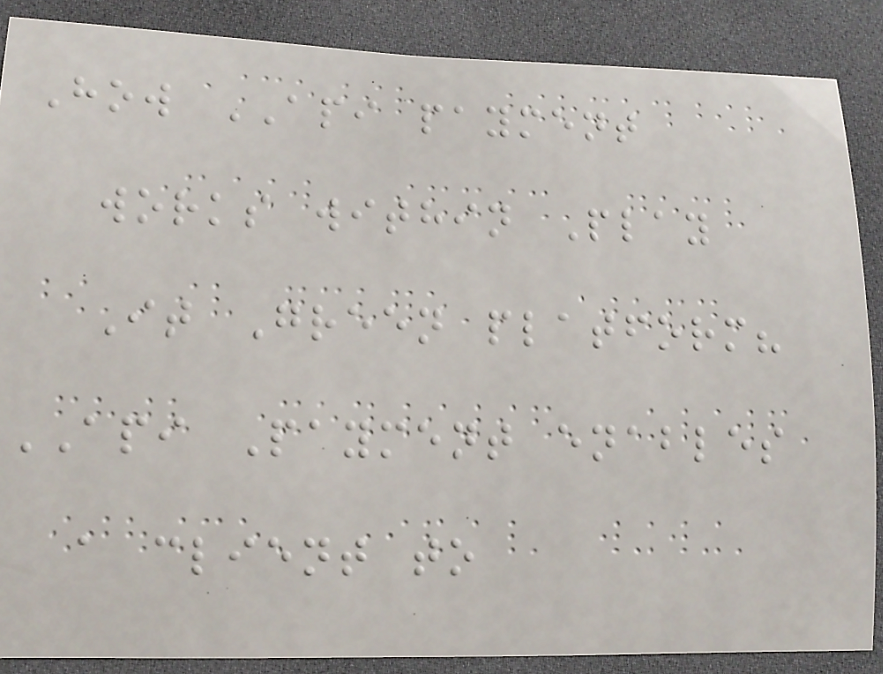How API payment
works within Play
It Green platform?
API Payment enables
a client to
